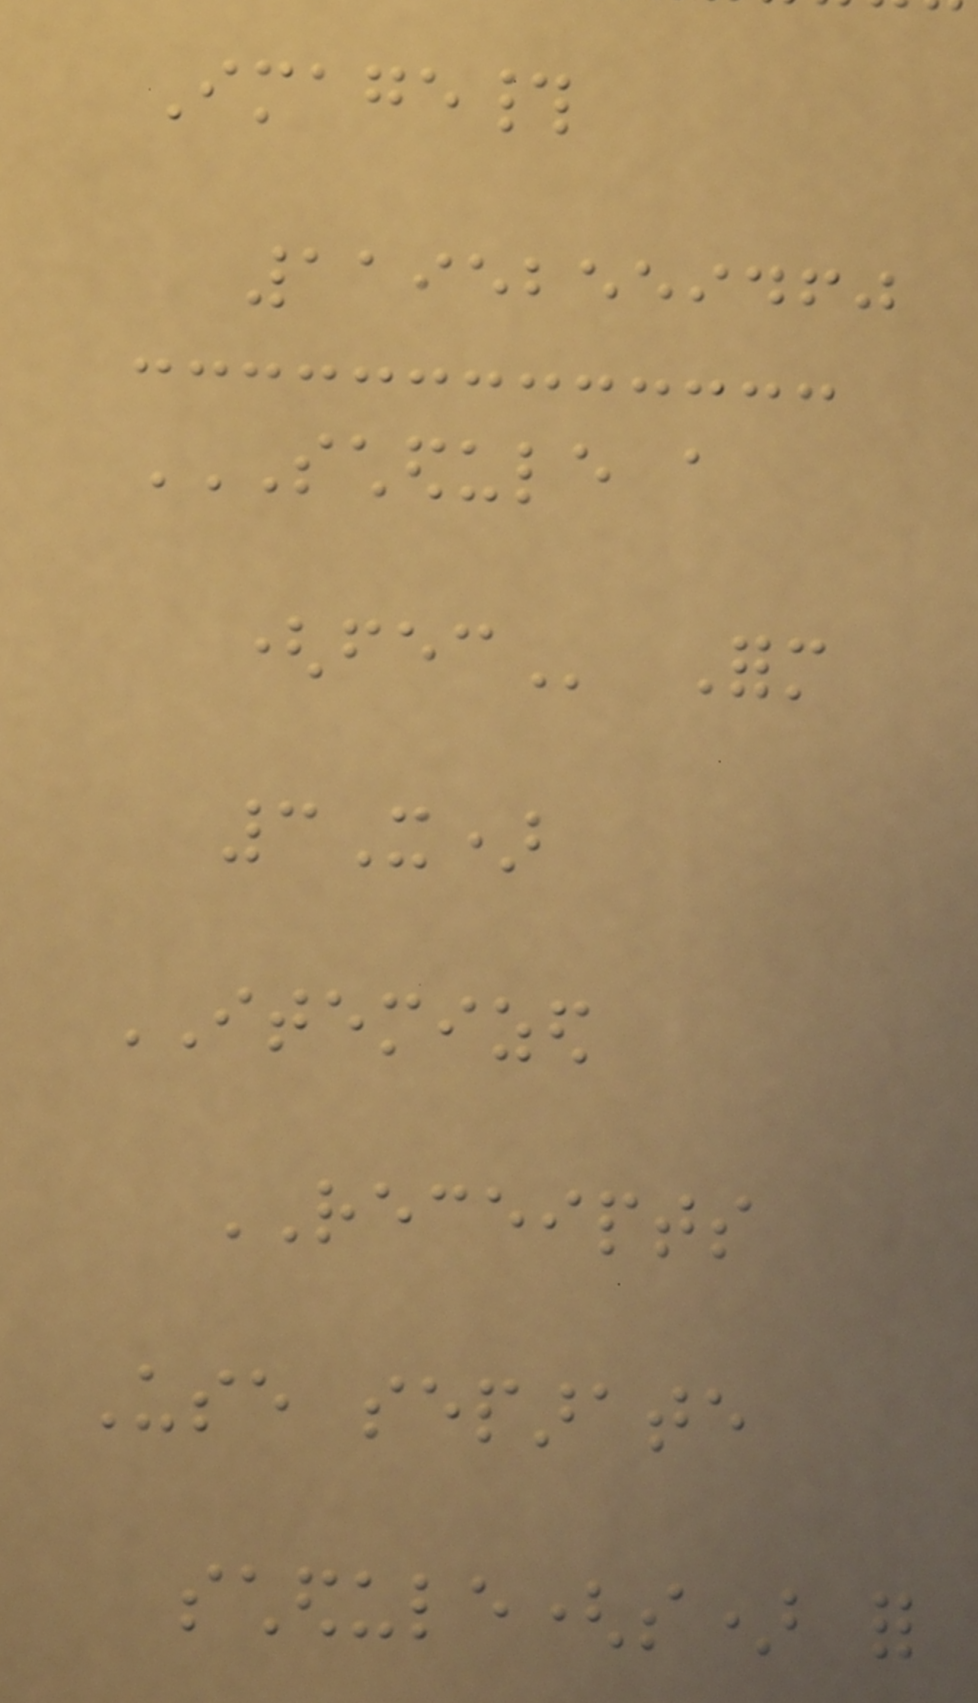Image#
11952559460
SCHEDULE A
(FEC Form
3X)
ITEMIZED
RECEIPTS
Use separate
schedule(s) for
